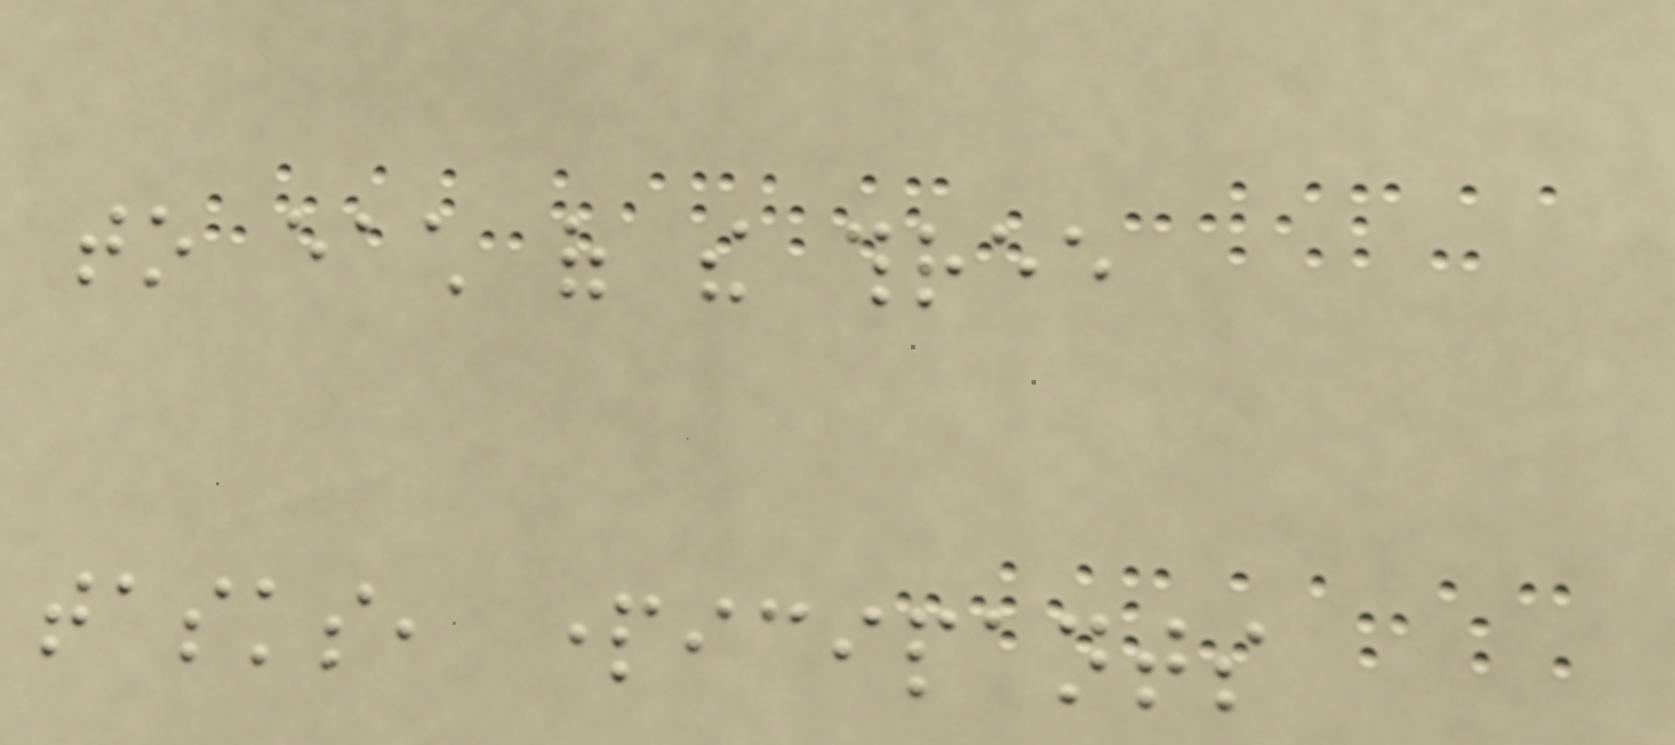to each of the three
tasks, participants
